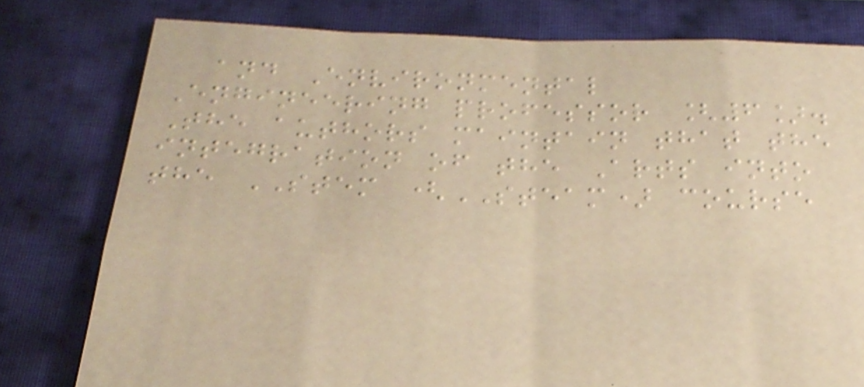and Environmental
Engineering professor [6].
The authors maintain that the
integration of the Arts into
the STEM (STEAM) course
